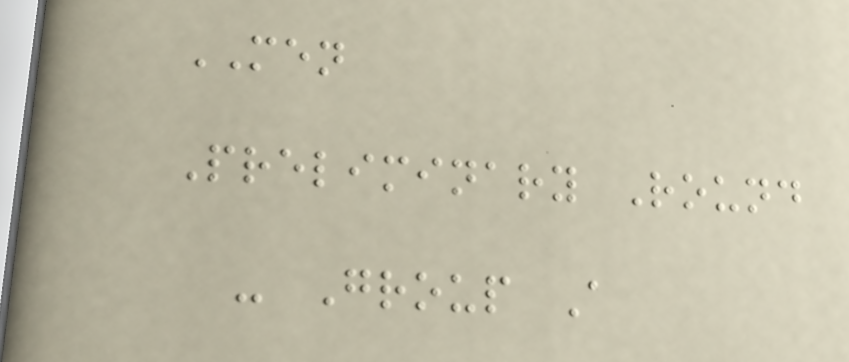MEN
Preliminary Round
- Group A
